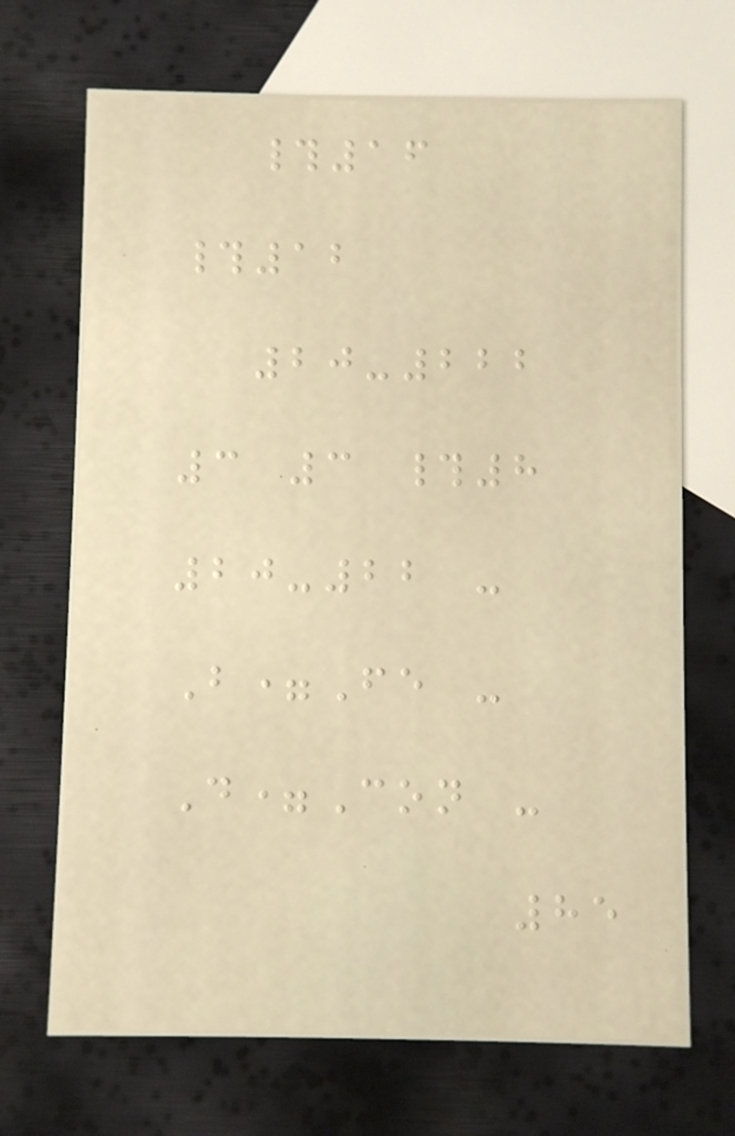#16
#12
20-222
3 3 #8
20-22 -
B=Fe -
D=Con -
85
